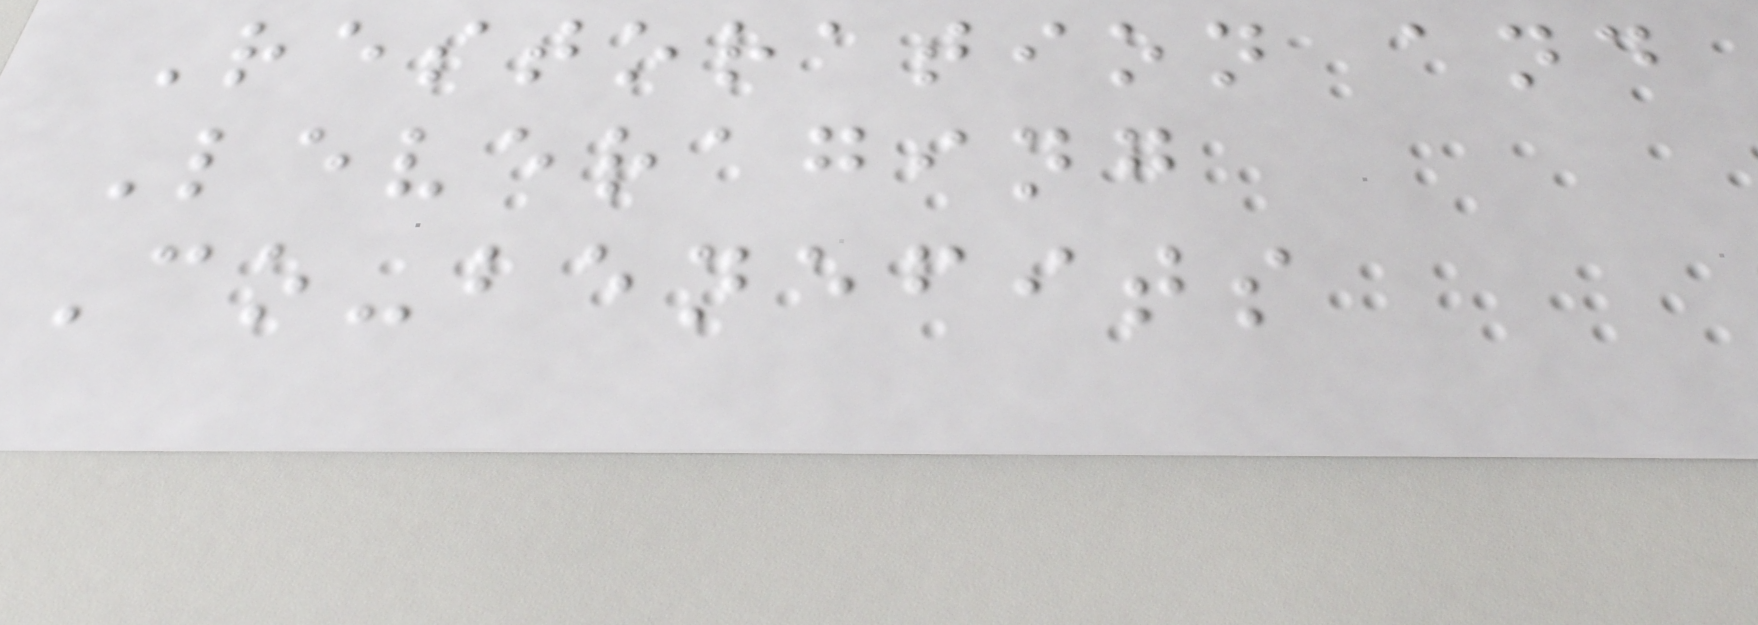Restoration and
Leveraging
Co-benefits
